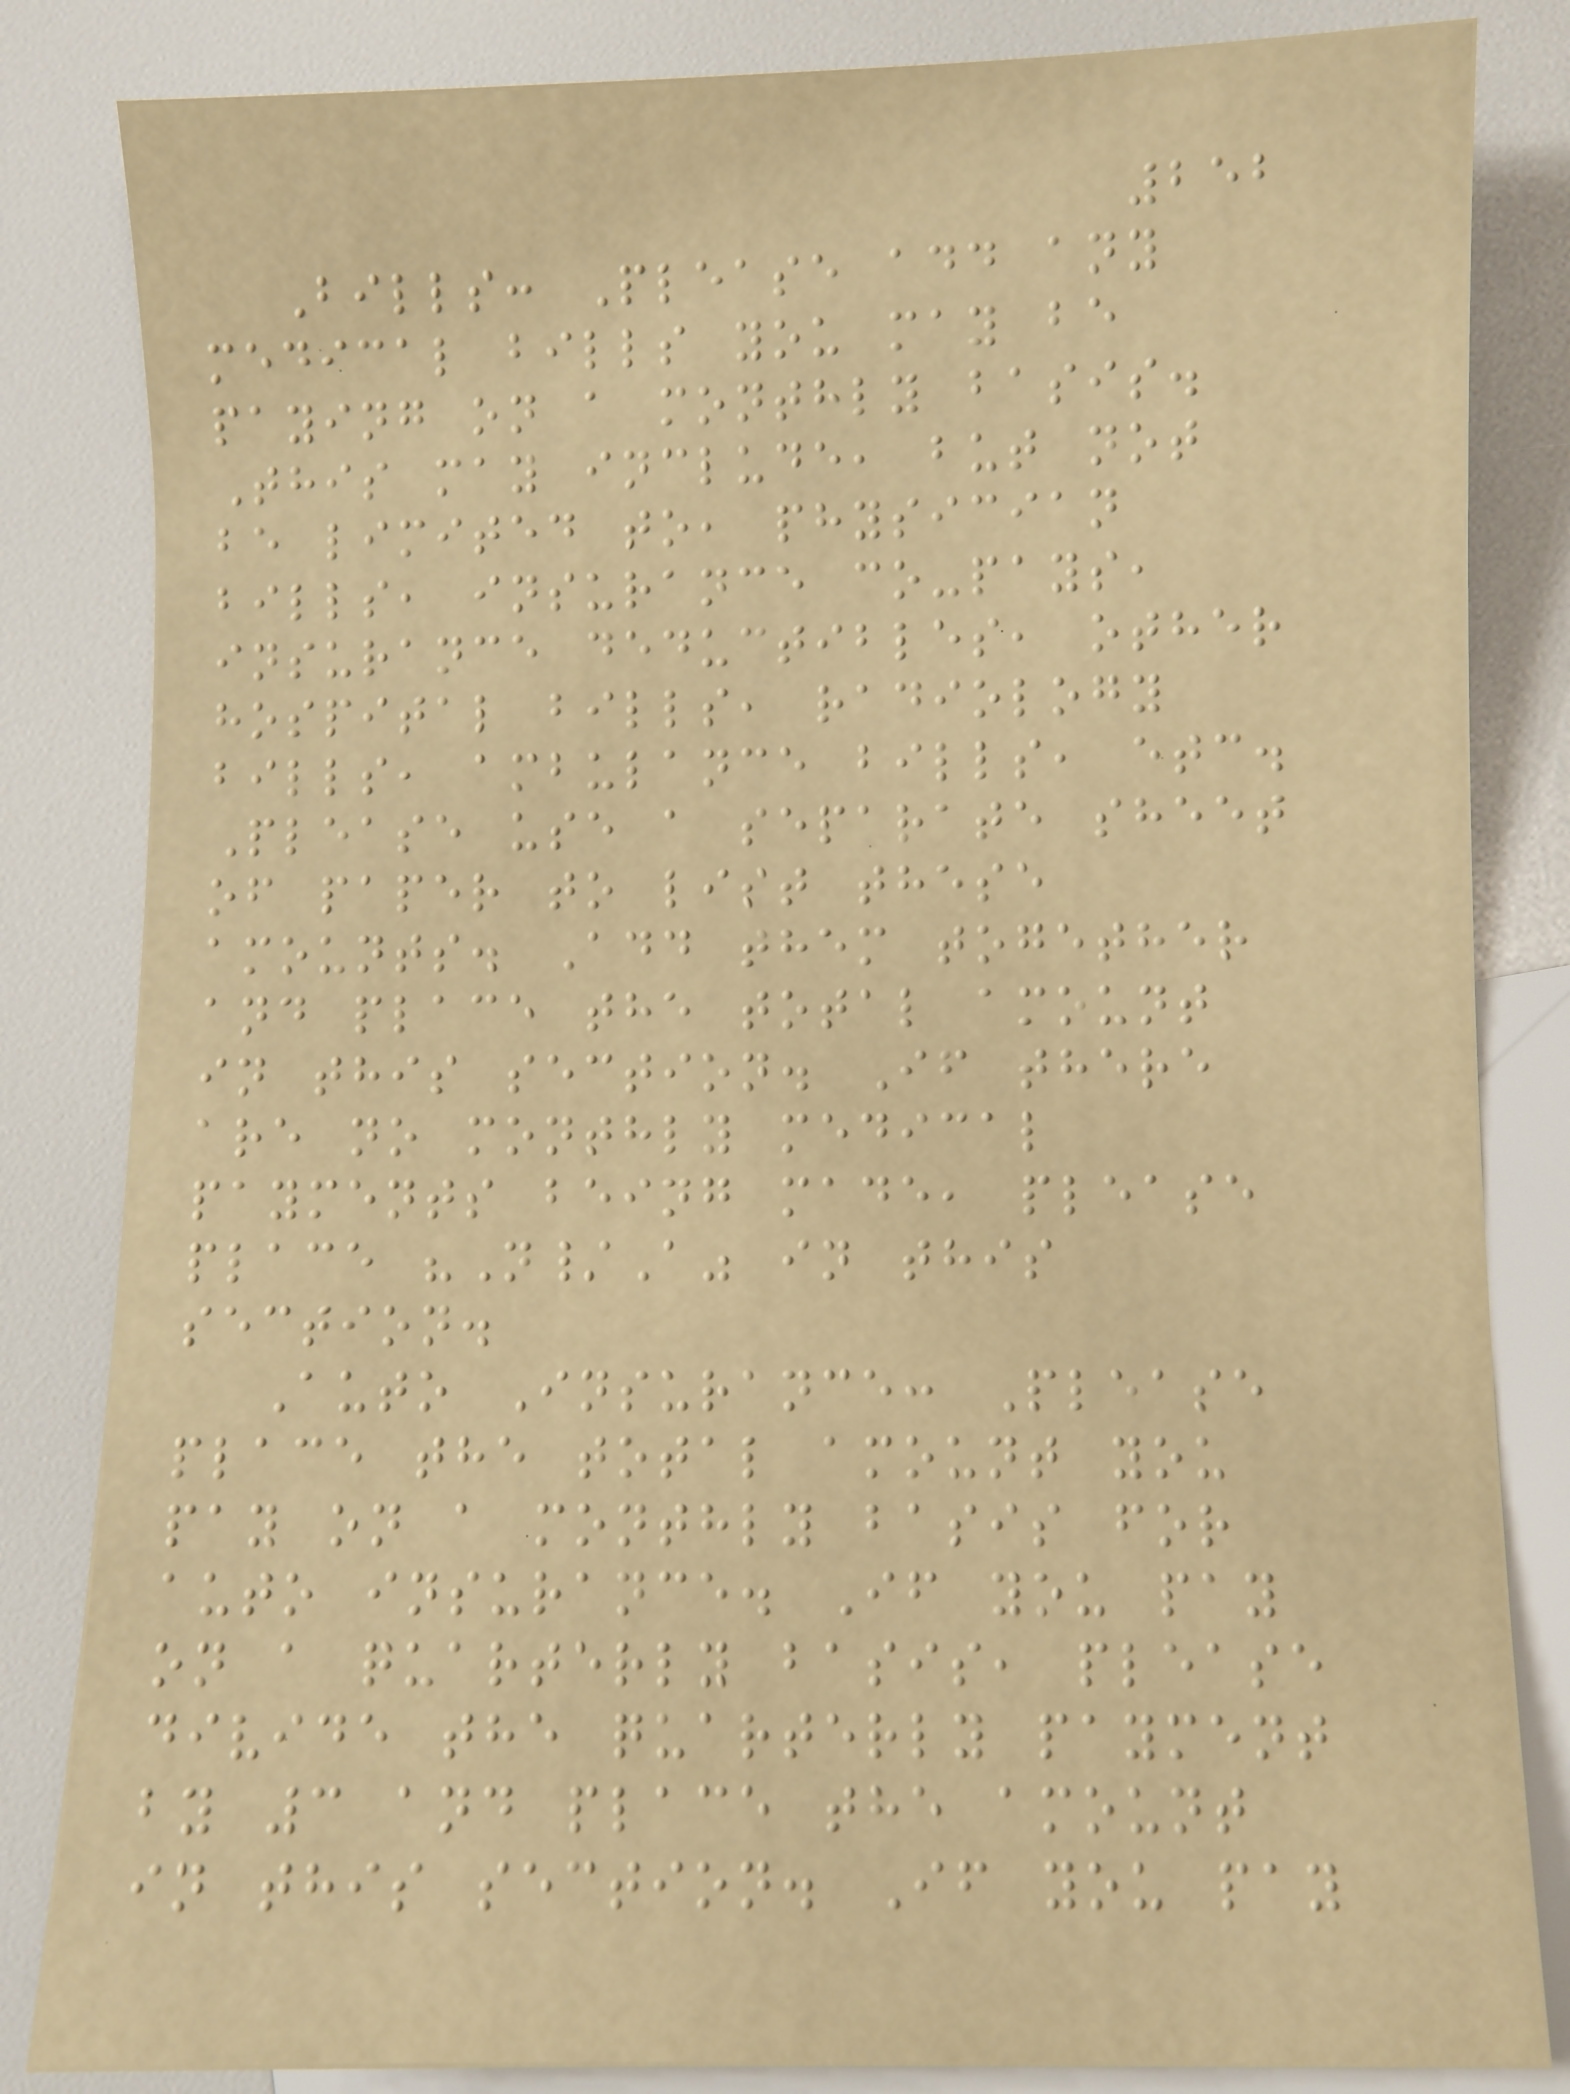252
Bills: Please add any
medical bills you may be
paying on a monthly basis.
This may include, but not
be limited to, physician
bills, insurance co-pays,
insurance deductibles, other
hospital bills, radiology
bills, ambulance bills, etc.
Please use a separate sheet
of paper to list these
amounts. Add them together
and place the total amount
in this section. If there
are no monthly medical
payments being made, please
place "N/A" in this
section.
Auto Insurance: Please
place the total amount you
pay on a monthly basis for
auto insurance. If you pay
on a quarterly basis, please
divide the quarterly payment
by 3 and place the amount
in this section. If you pay
